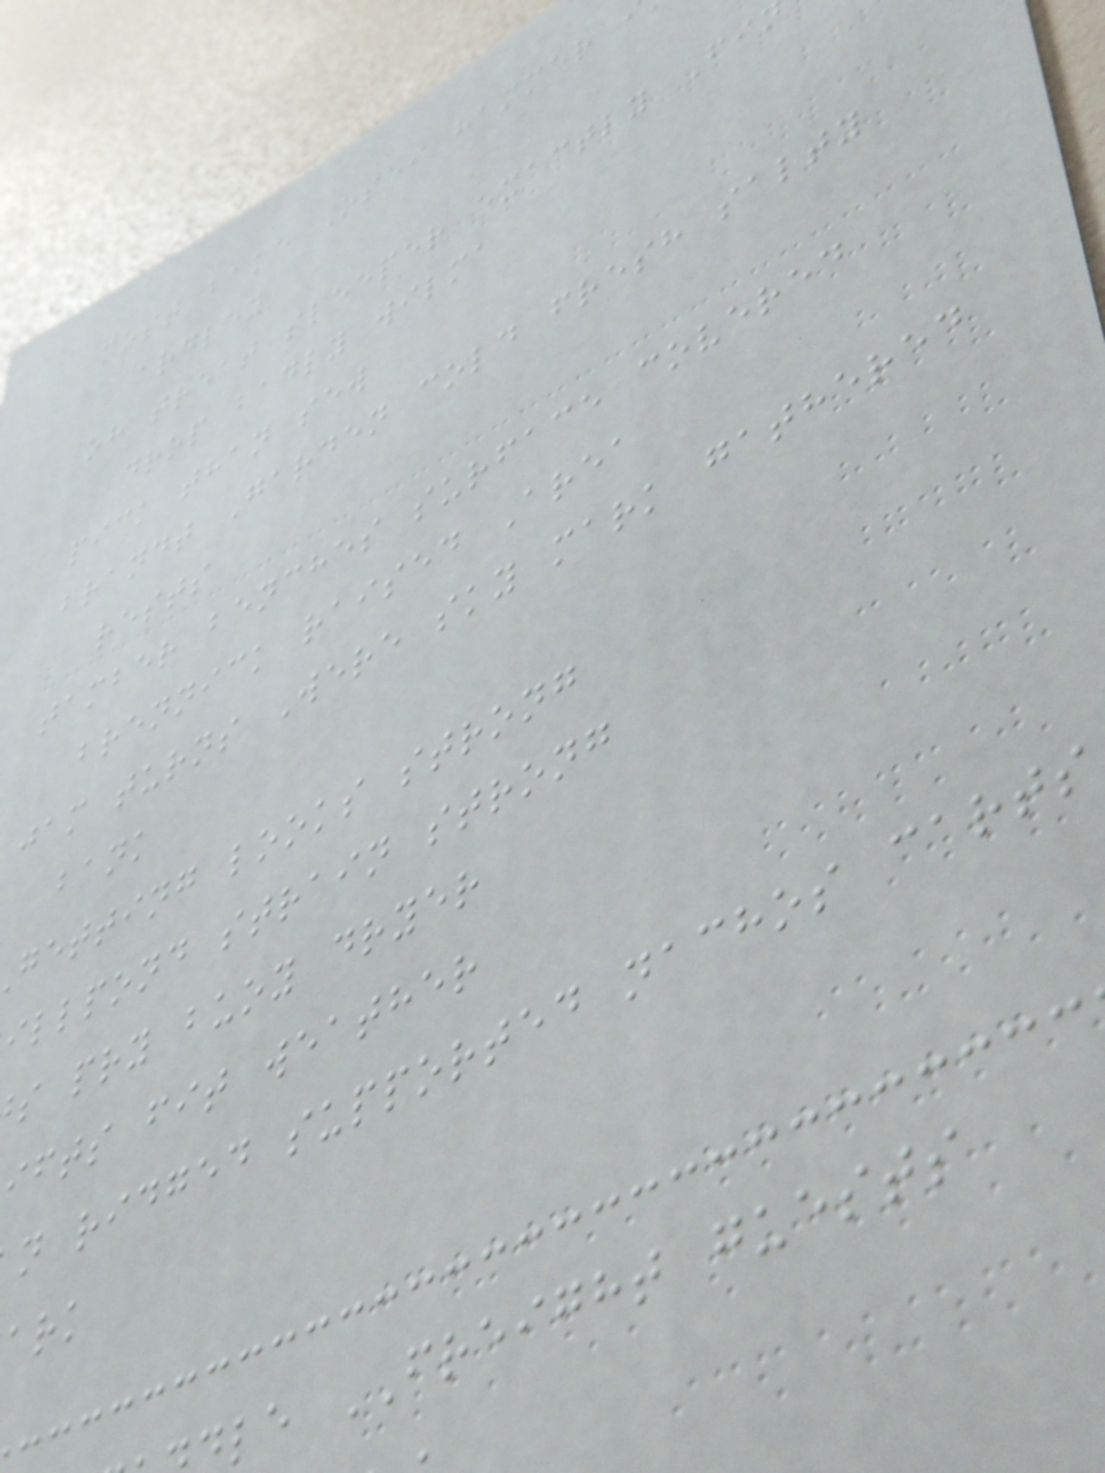most bake Osei hammer
ardley
oh treat sleeper exactly Fi
drop badly wilma
pick than sew
brandt Garden cold fresh salty
rests
tamber benches surface covered
brennick raised Area
jam turns Were sky mark gathered
bank
getting looks strong
illpond strain strong
s pry buoy dryer
ifts fit weather
n ridged supported nachos carts
le FREIGHT guests
